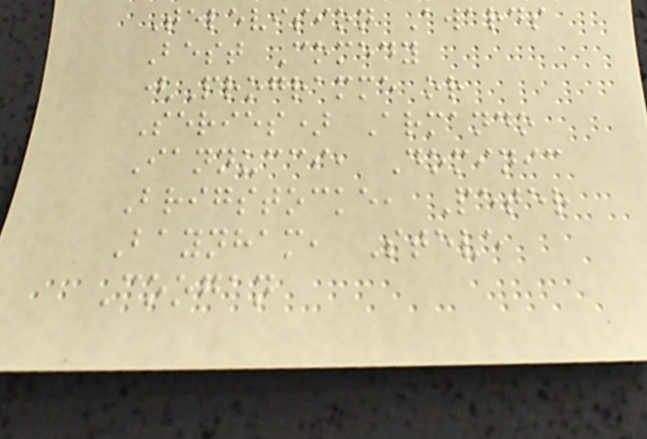Television Awards
Best Comedy
(Programme or
Series) Armando
Iannucci, Dominic
Brigstocke, Peter
Baynham, Steve
Coogan
